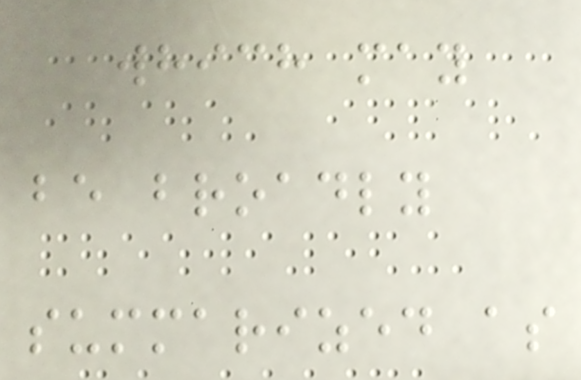which may
be broadly
summarized as
